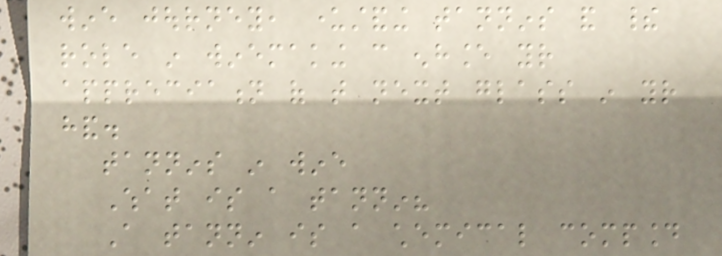wine journey, understanding tannins and their
role in winemaking can enhance your
appreciation of that next glass in your
hand.
tannins in wine
What is a tannin?
A tannin is a chemical compound
